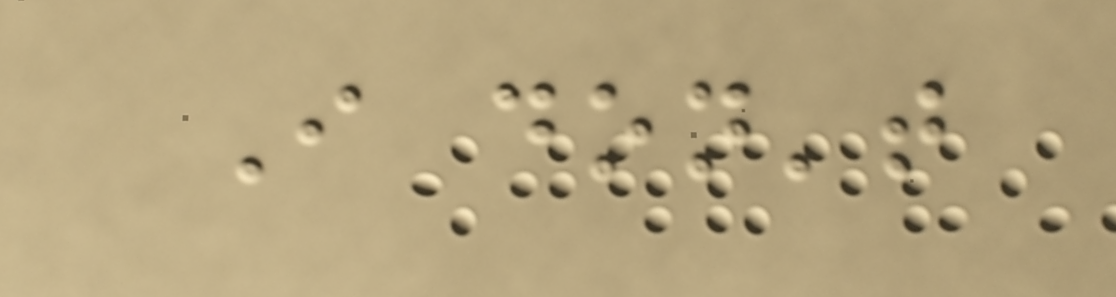I don't
